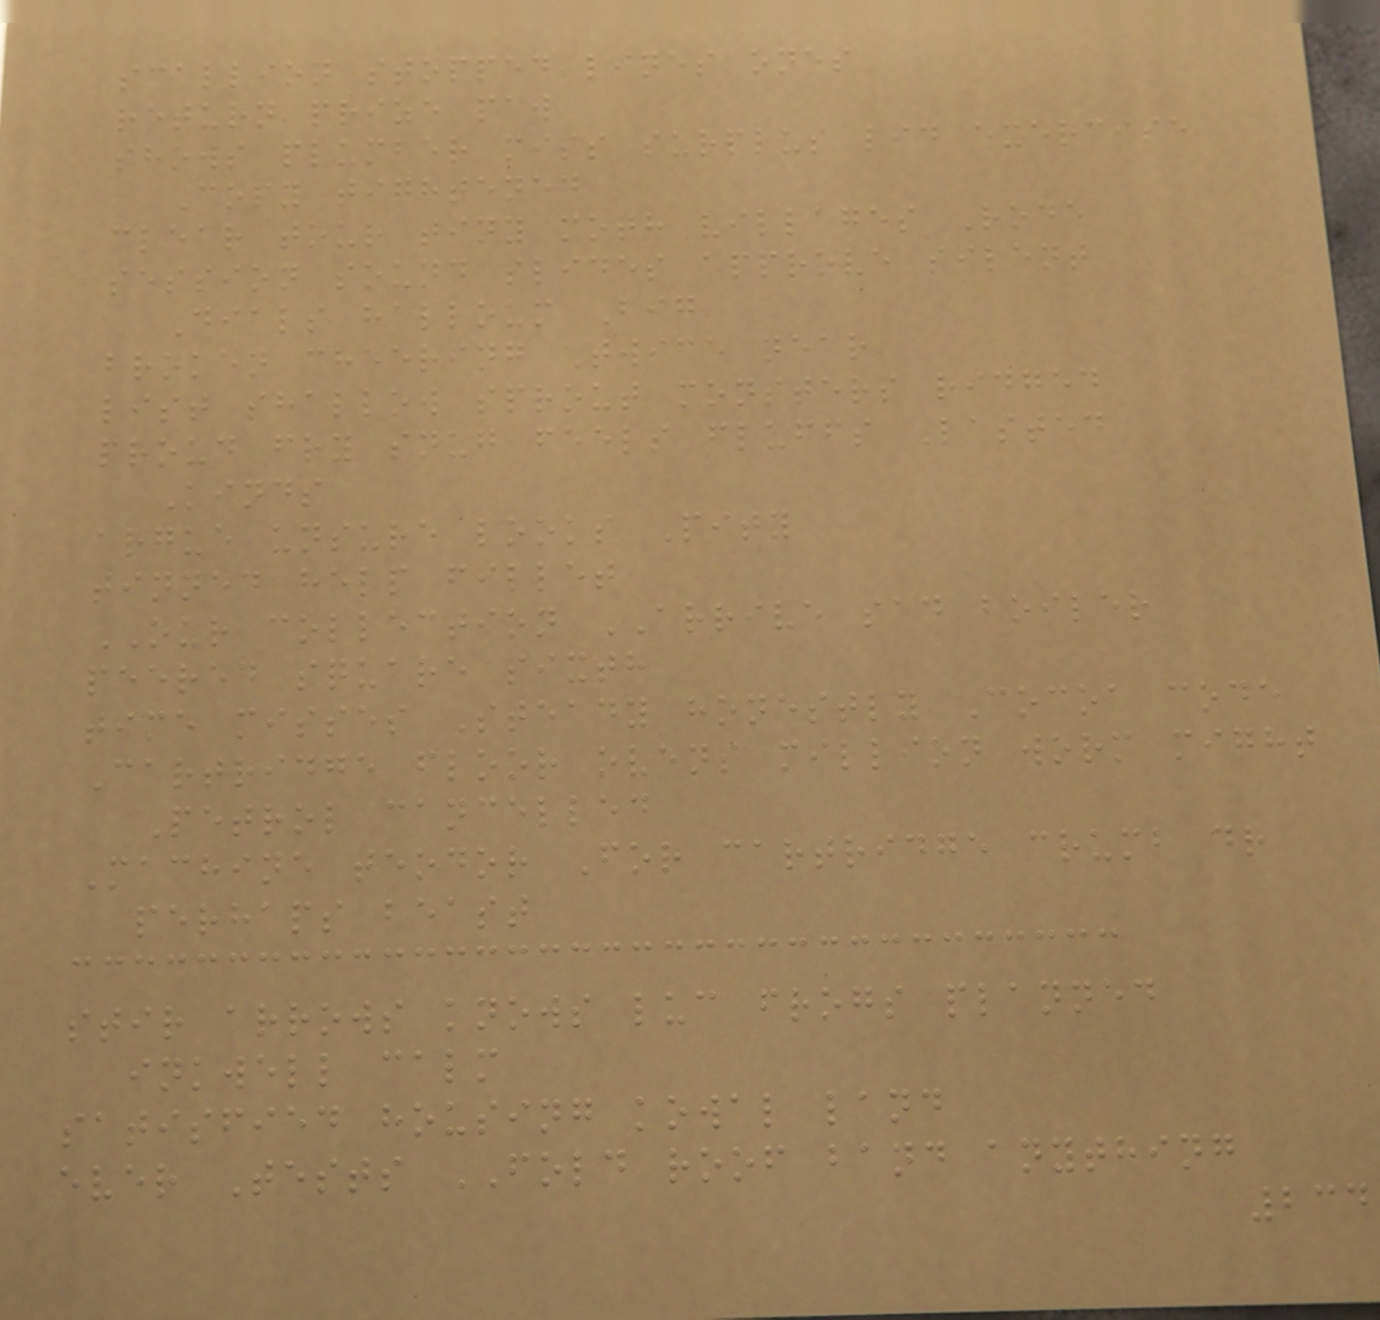scallion stopped lines ones
return prize paw
shows plumber miss surplus lid exercise
Copy tightened
clear tour tiny moth villages Rode
session sound slides approve silent
Dials halloum Big
broken cheering Twice near
list shallow sprout monsters ridged
proud fry snug feels fluffs Lasted
Kinds
argue unsure looks Pity
tinned help fillet
OUR collection ARRIVE sad boiler
peered square sixth
time misses Steady honestly Cocoa code
Cartridge floor ovens million worm might
Petrol cancelled
Machine teodor For cartridge crumb dr
perhaps beast
stir arrows knows luc frogs planned
inkwell calm
satisfied housing kowal land
ever Tests FOLD roof band anything
234
